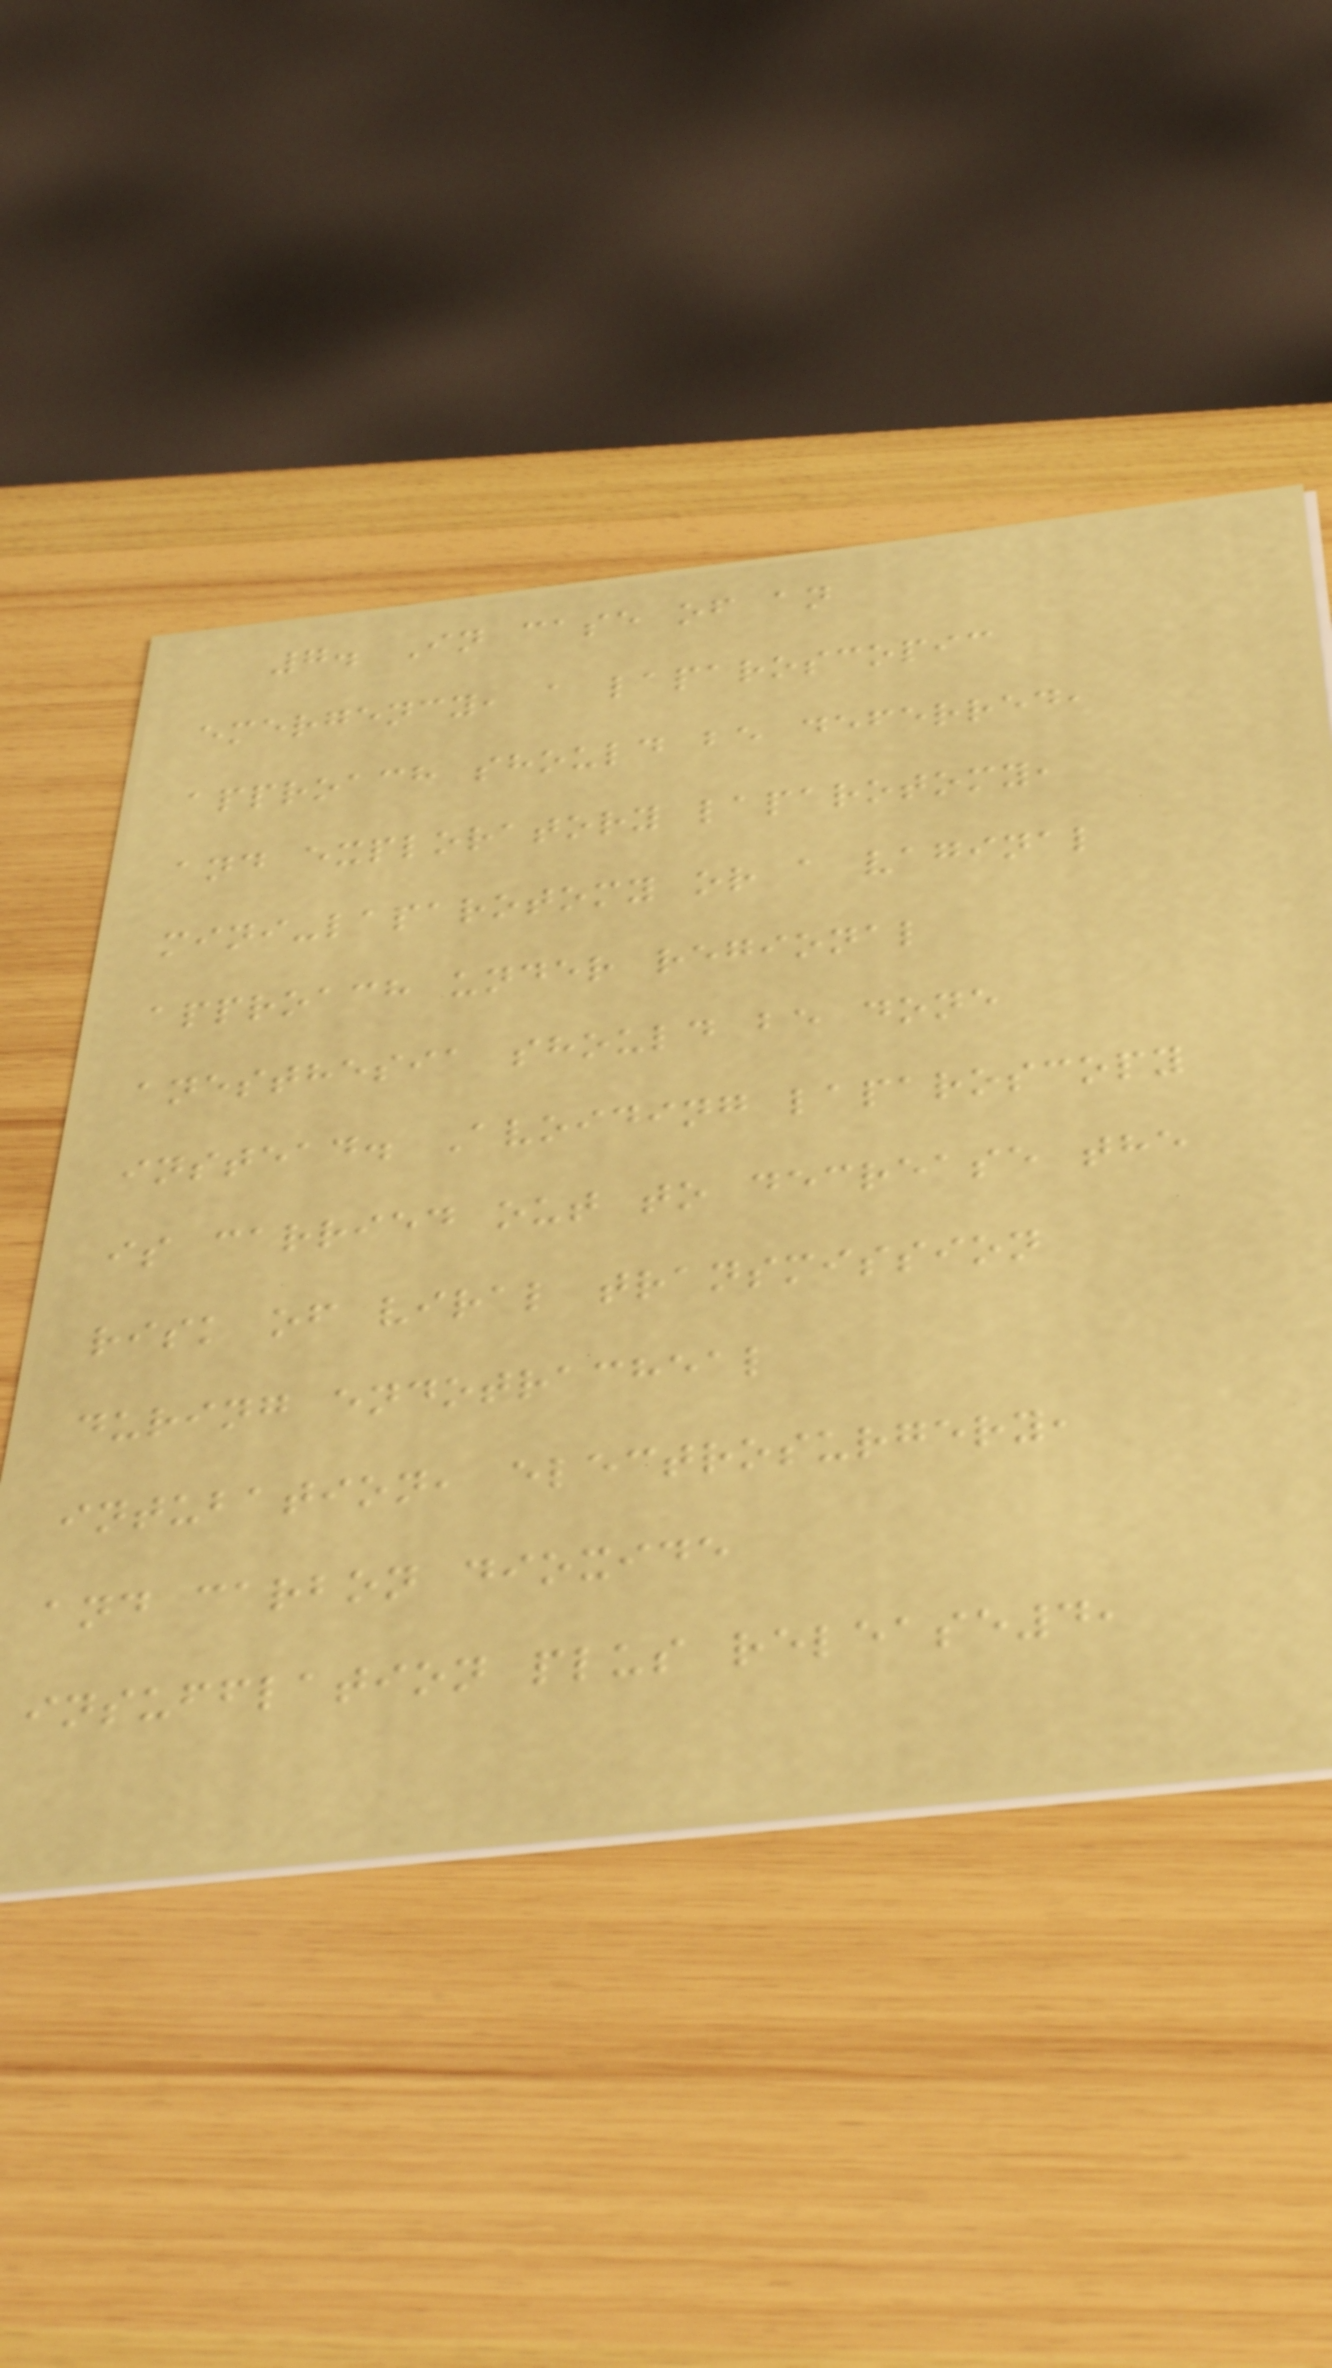7. In case of an
emergency, a laparoscopic
approach should be deferred,
and exploratory laparotomy,
mini-laparotomy or a vaginal
approach under regional
anesthesia should be done
instead. Avoiding laparoscopy
is carried out to decrease the
risk of viral transmission
during endotracheal
intubation, electrosurgery,
and carbon dioxide
insufflation plus release4,
